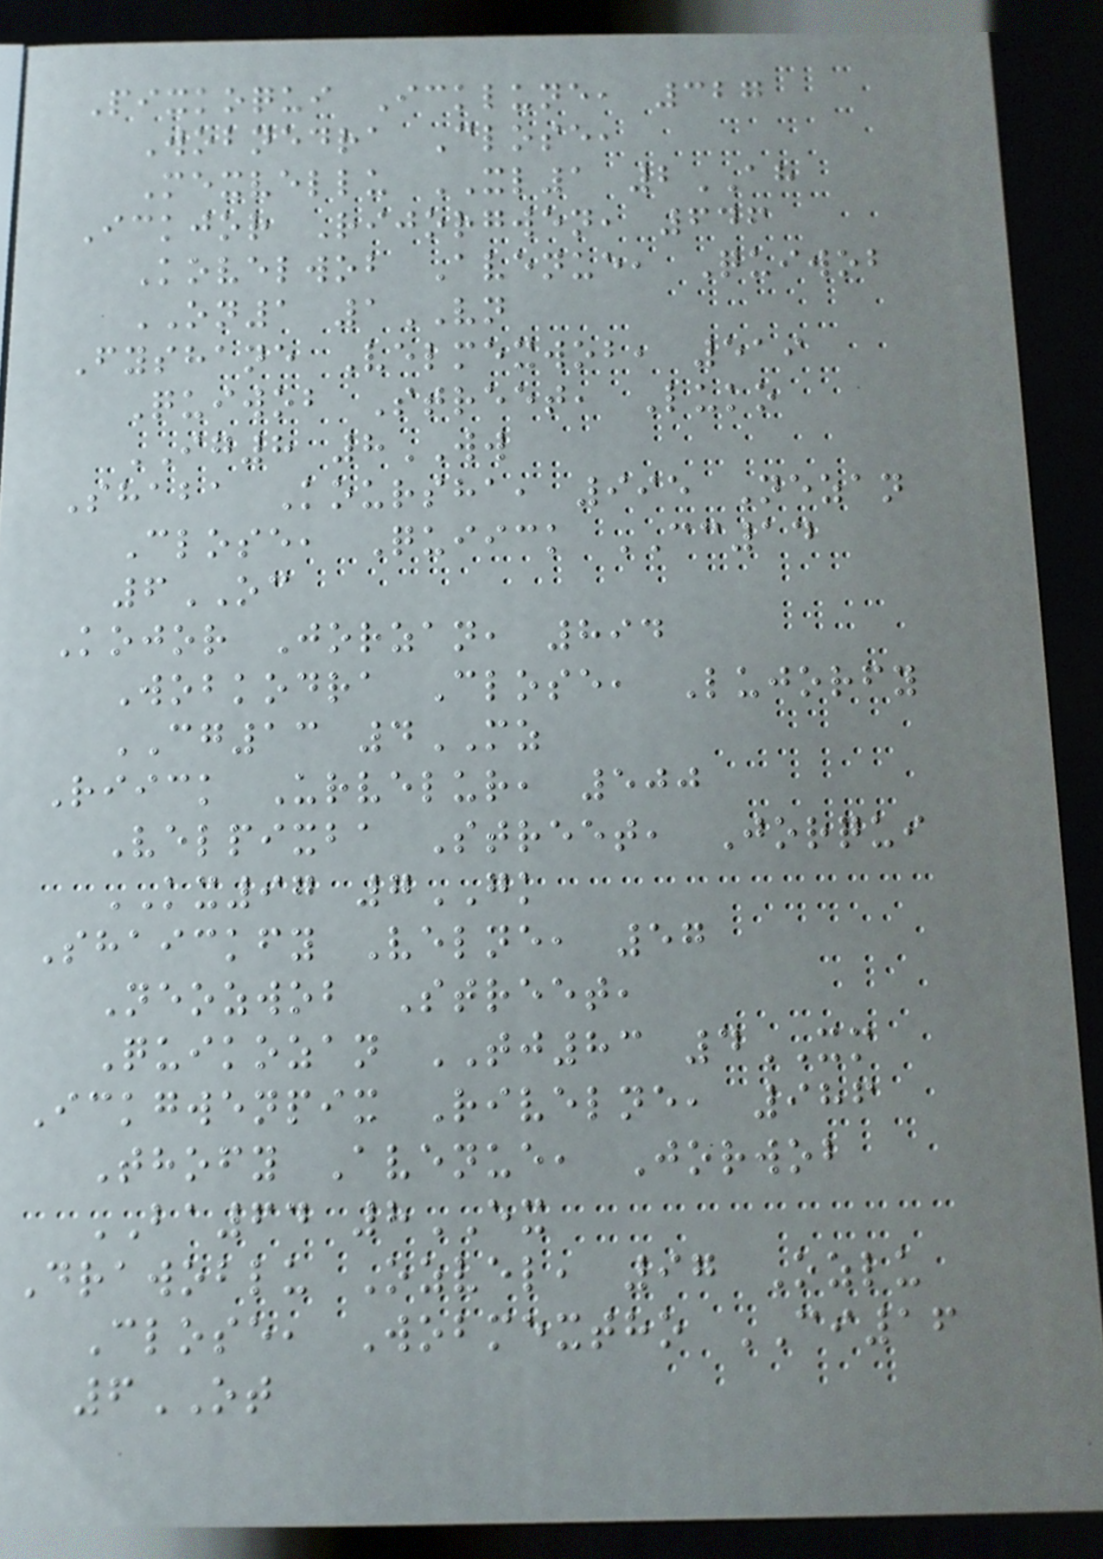Pixkoqui Icklune, 327
Wobnedra Close,
Mexvellu XL1 2AH
Ickjor Rijorgwen, 646
Kovelwob Avenue, Quiwob
ON1 1VN
Fyshane Velmexwob, 519
Quiwob Street, Luko
IG8 8WW
Shaba Koursha, 995 Nezan
Close, Quiick CC14
6OC
Kojor Jorzan, 894
Wobkodra Close, Lujorfy
CG13 4MZ
Riick Urvelur, 500
Velpixba Street, Jorqui
KX97 7GK
Shaickfy Velne, 57
Neozwob Street,
Quikozan TJ83 4XM
Ickgwenpix Rivelne, 986
Thofy Avenue, Jorwob
BA64 8EX
Drawoblu Ozvel, 97 Ozlu
Close, Wobmextho CI16
6OT
